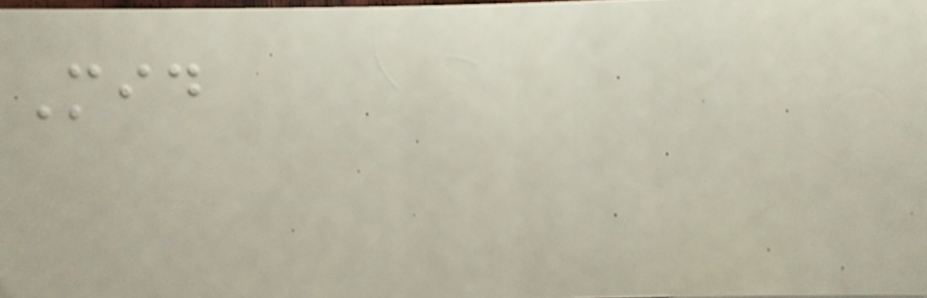Mid
